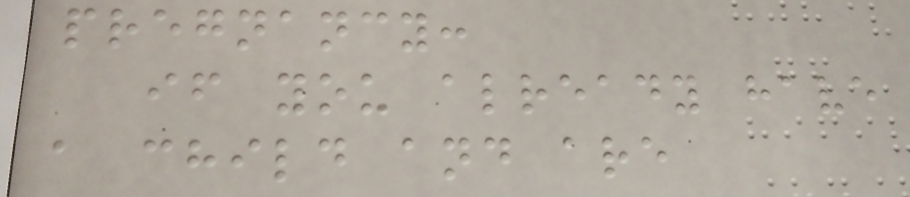pregnancy:
if you already have
a child and are
